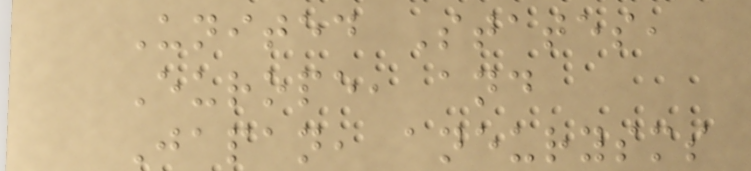United States,
Europe, and
Japan, aneurysms
